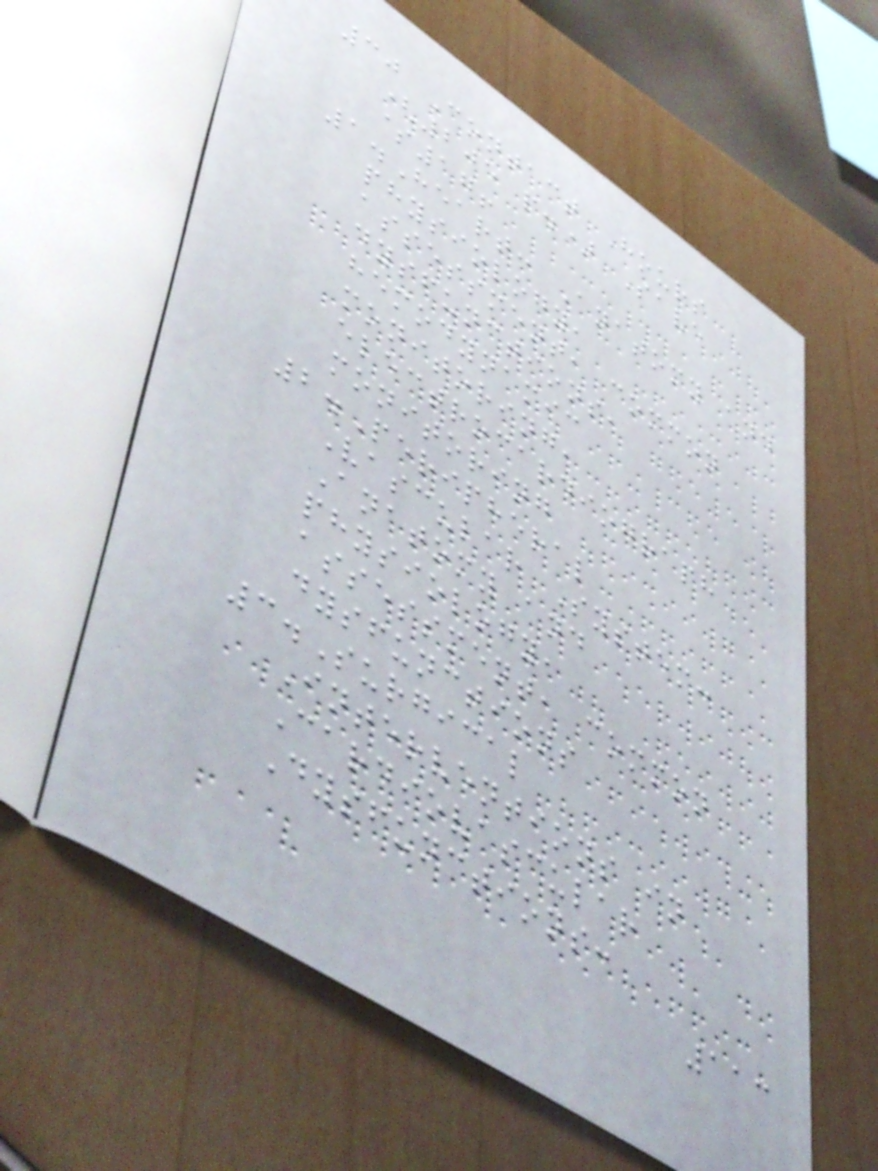30 Contact Hours
(205 p.) Save
$17!
1.Heart: Anatomy and
physiology,
assessment, common
dysfunctions,
hemodynamic
monitoring,
electrocardiograph
monitoring
2.Peripheral
Vascular System:
Anatomy and
physiology,
assessment, common
dysfunctions
3.Surgical
Interventions in
Cardiovascular
Dysfunctions:
113
